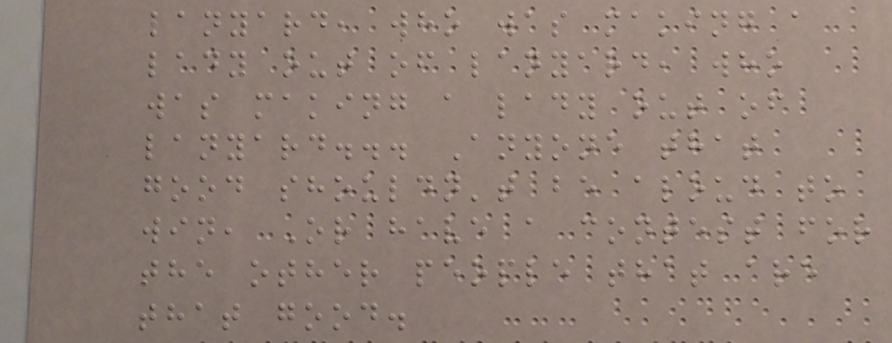lanyard, who was making a
lady out of lanyard, who
was making a lady out of
lanyard... Anyone that
good shouldn't be aloud to
win, Or have a contest for
the other people that are
that good.
